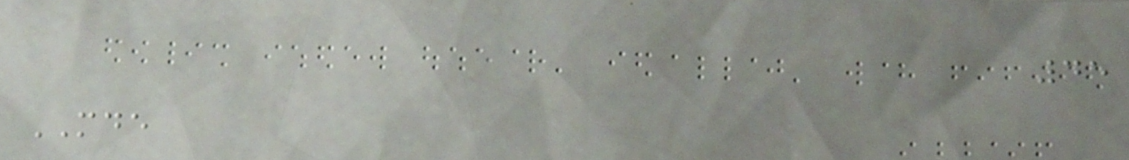45
MDE
